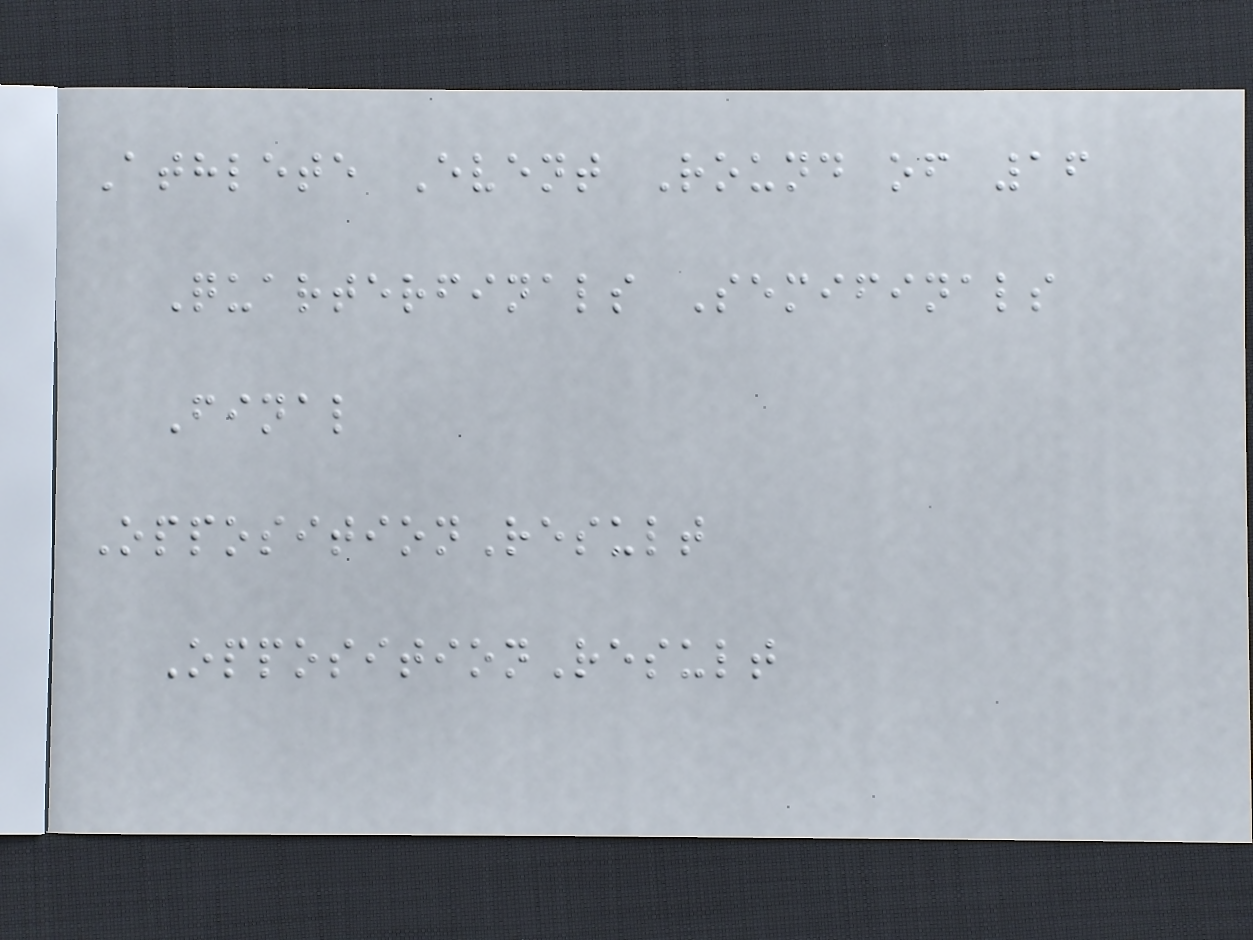Athlete Event Round of 16
Quarterfinals Semifinals
Final
OppositionResult
OppositionResult
